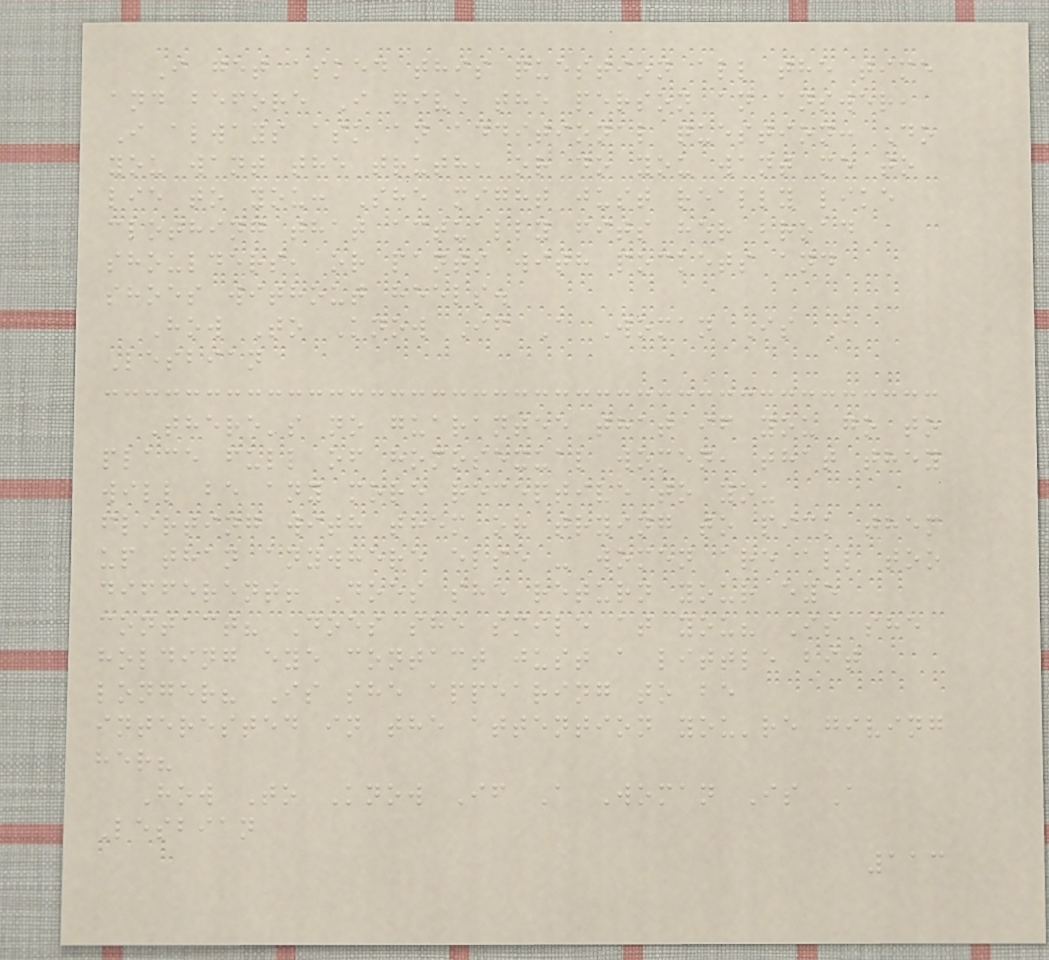I get asked this question all the time
and before I give the person an answer,
I always ask an additional question: Do
you want the truth, or do you want me to
lie to you: She might just really like
clothing that actually fits her broad
shoulders, or pants with pockets and
shoes without heels.
How To Know If A Woman Is A
Lesbian
There's no guarantee that if you go to
place full of homosexual women, that they
will be any more receptive to you
flirting with them or trying to pick them
up than anywhere else - women are all too
different! Does she return your eye
contact? Does she smile at you? Is she
holding eye contact just a little bit
longer? Is she appearing to be
interested in the attention you're giving
her?
How To Know If A Woman Is A
Lesbian
113
